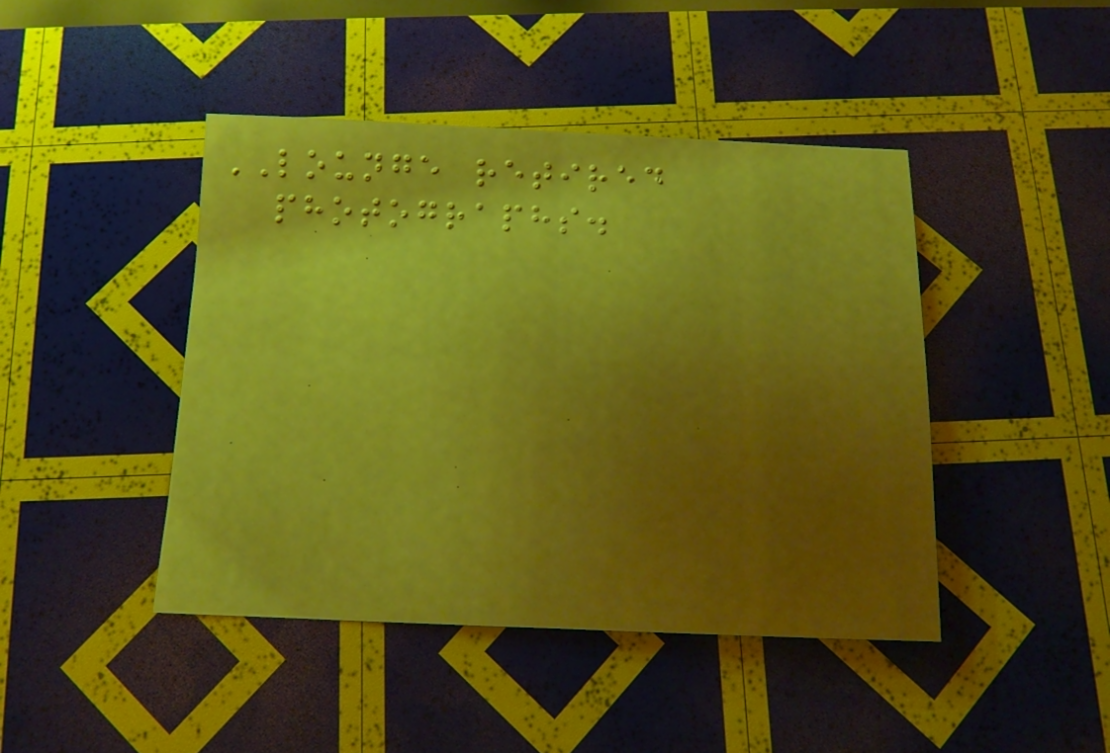LOUNGE retired
photographs.
